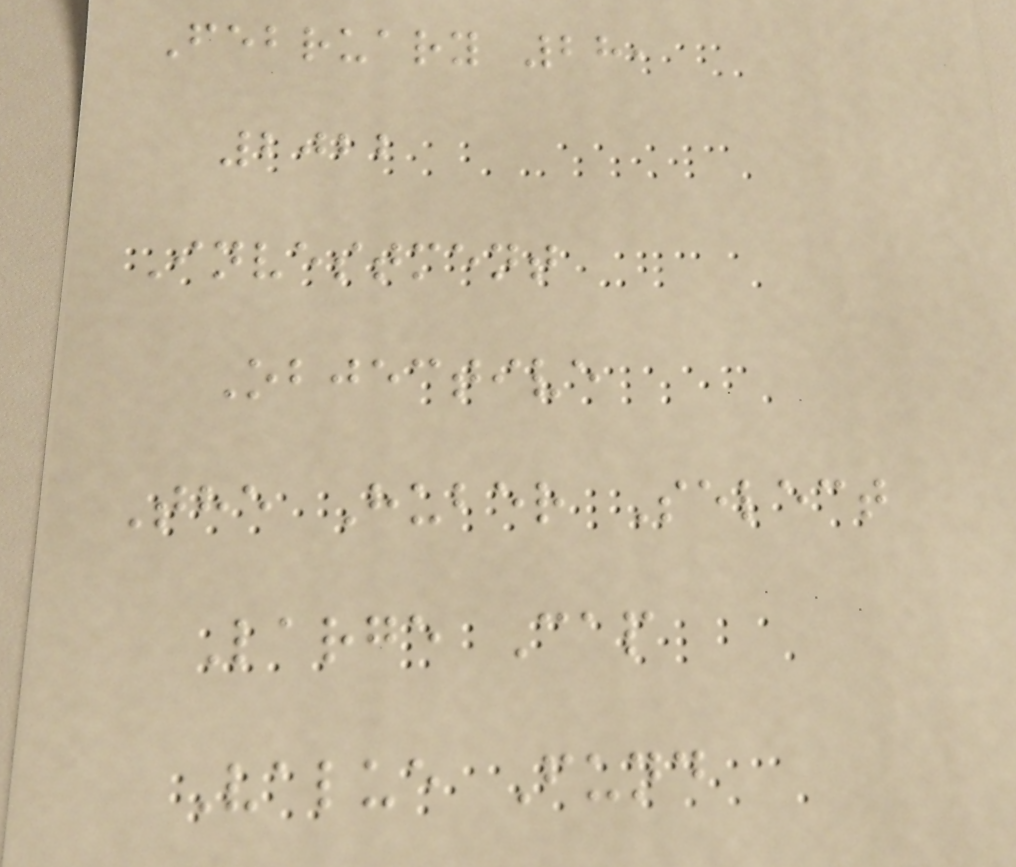February 28,
2022
Investment
Objective
The Huber Select
Large Cap
Value Fund
